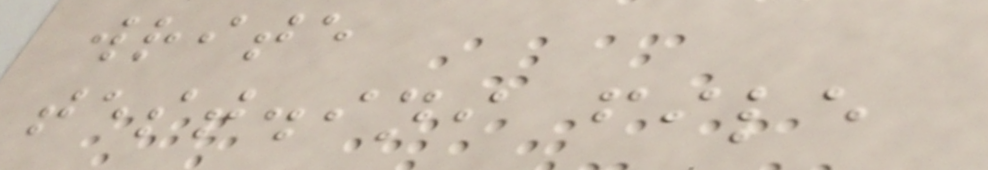write
test.ini file
